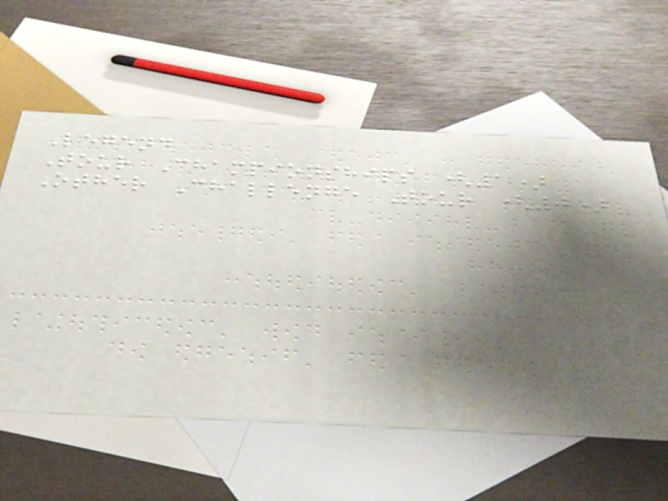Legend
Tour Championships (1)
Other Challenge Tour (0)
